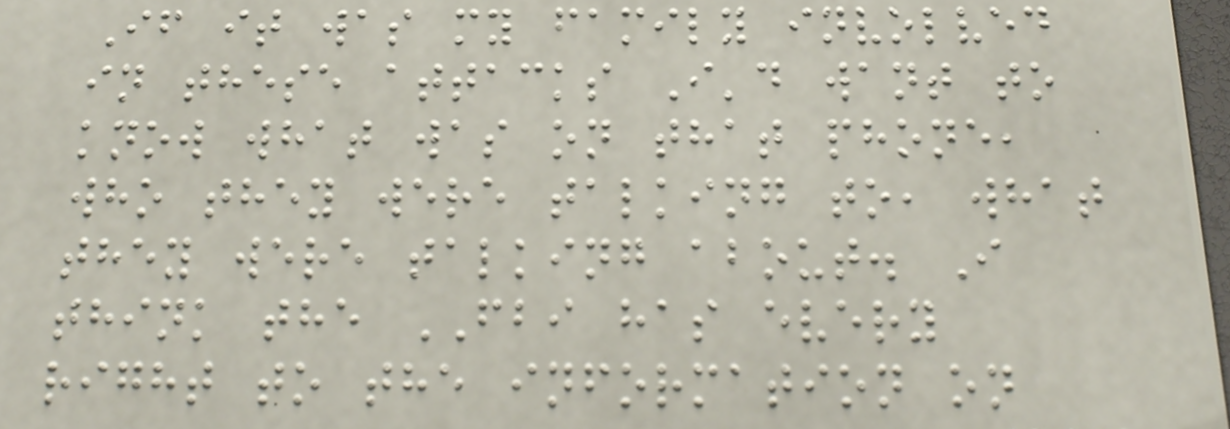If it was my family involved
in these attacks I'd want to
know what was on that phone,
who they were talking to, what
they were talking about. I
think the FBI has every
right to the information on
